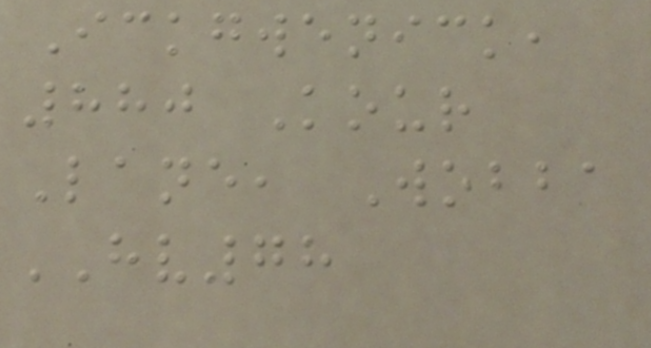Ickgwenick,
880 Kour
Lane, Wobba
HV78
